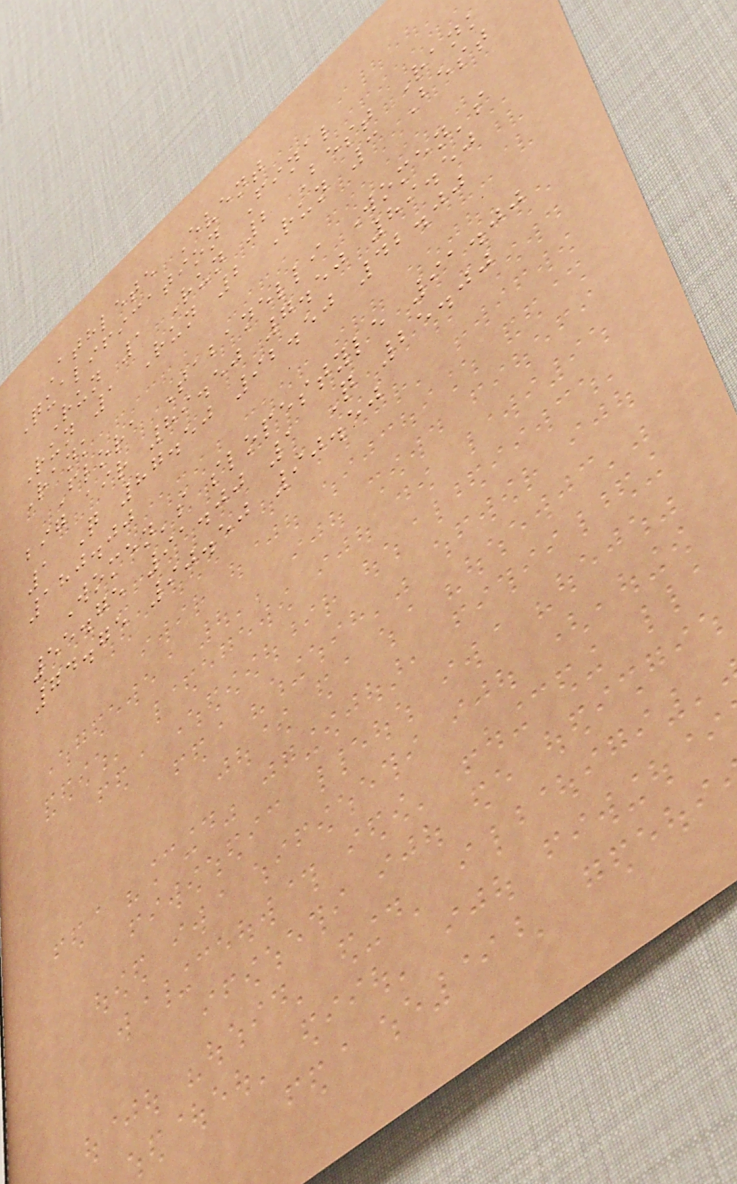Athlete Event
Qualification Final
Run 1 Run 2 Best Rank
Run 1 Run 2 Run 3 Best
Rank
Flora Tabanelli Women's
big air 89.50 7.50 89.50
1 Q 87.50 92.50 42.00
180.00
Women's slopestyle 91.00
55.75 91.00 1 Q 25.00
74.75 90.50 90.50
